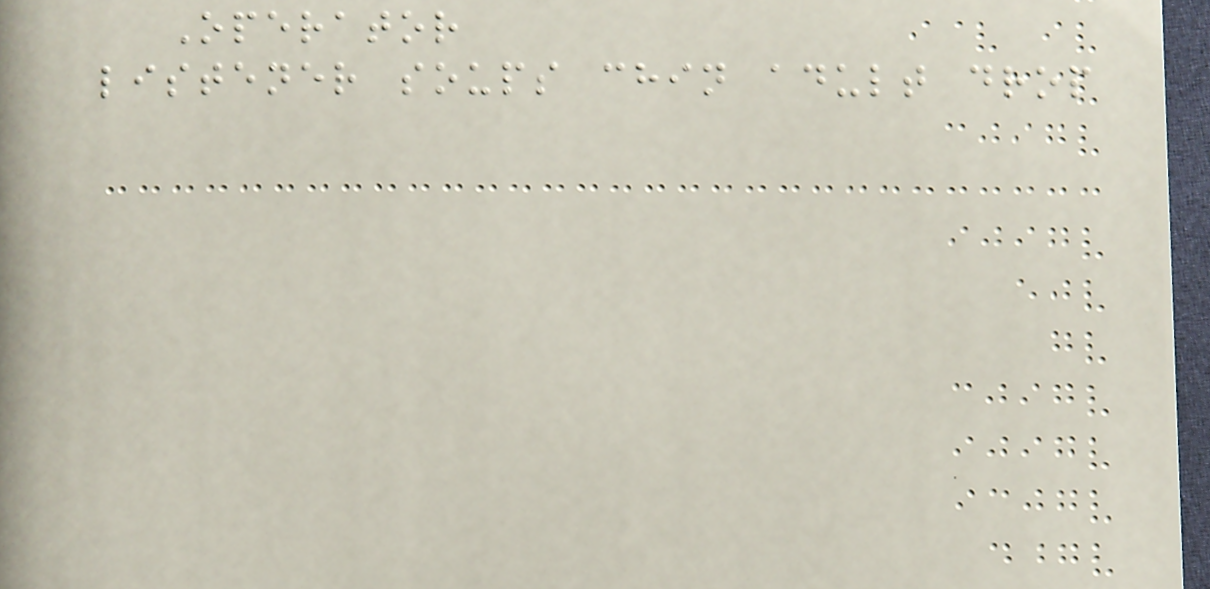Operator
listener soups chin adult drop
